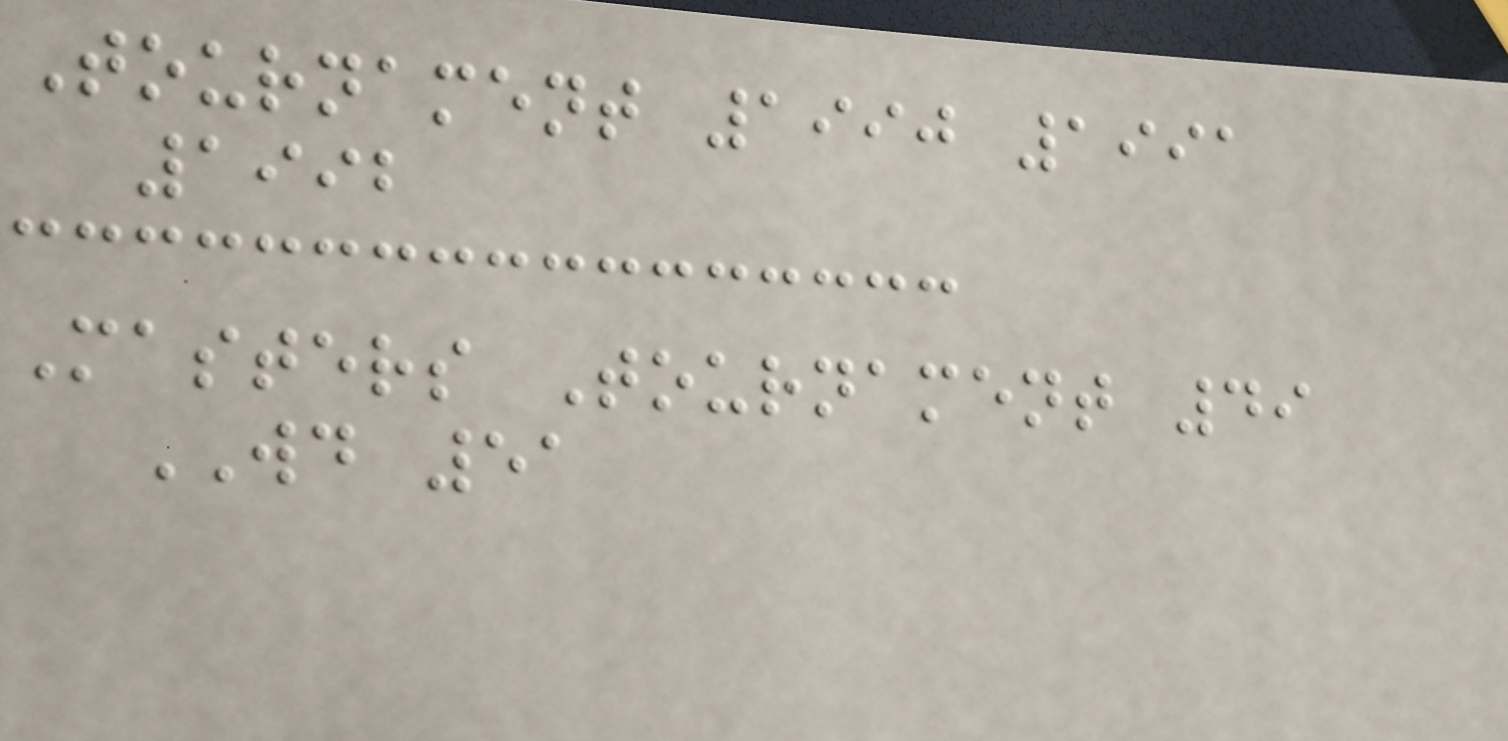Tournament 1990 1991
1992
Masters Tournament 49
WD 51
